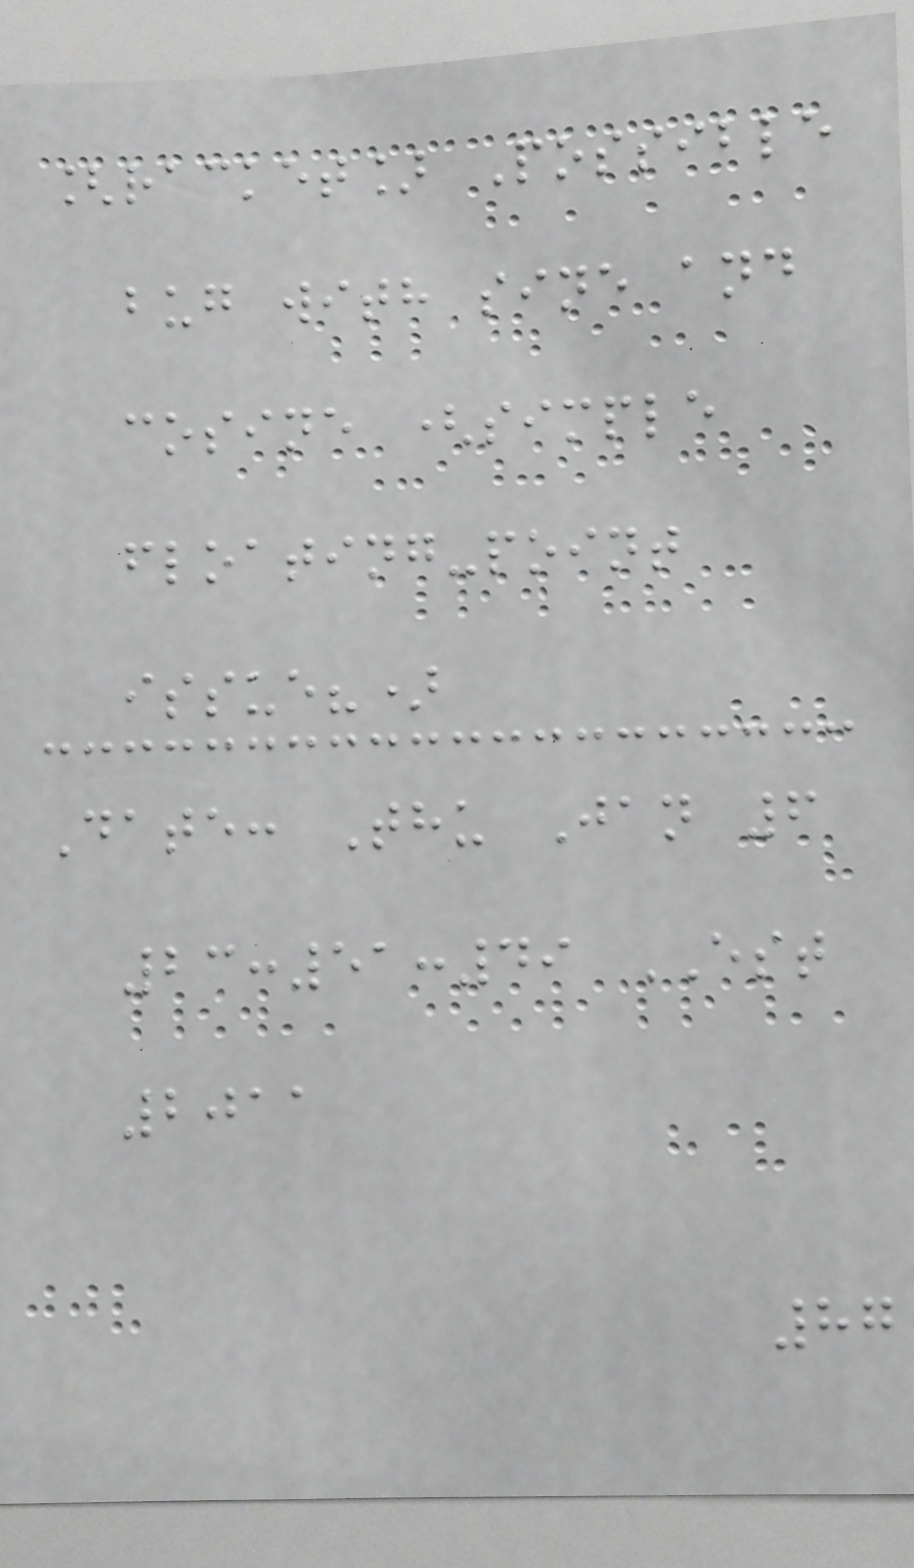[racket] Possible
bug with sine and
cosine (simple
floating-point
issue?)
Date: Thu Jan 6
23:51:49 EST
2011
87
